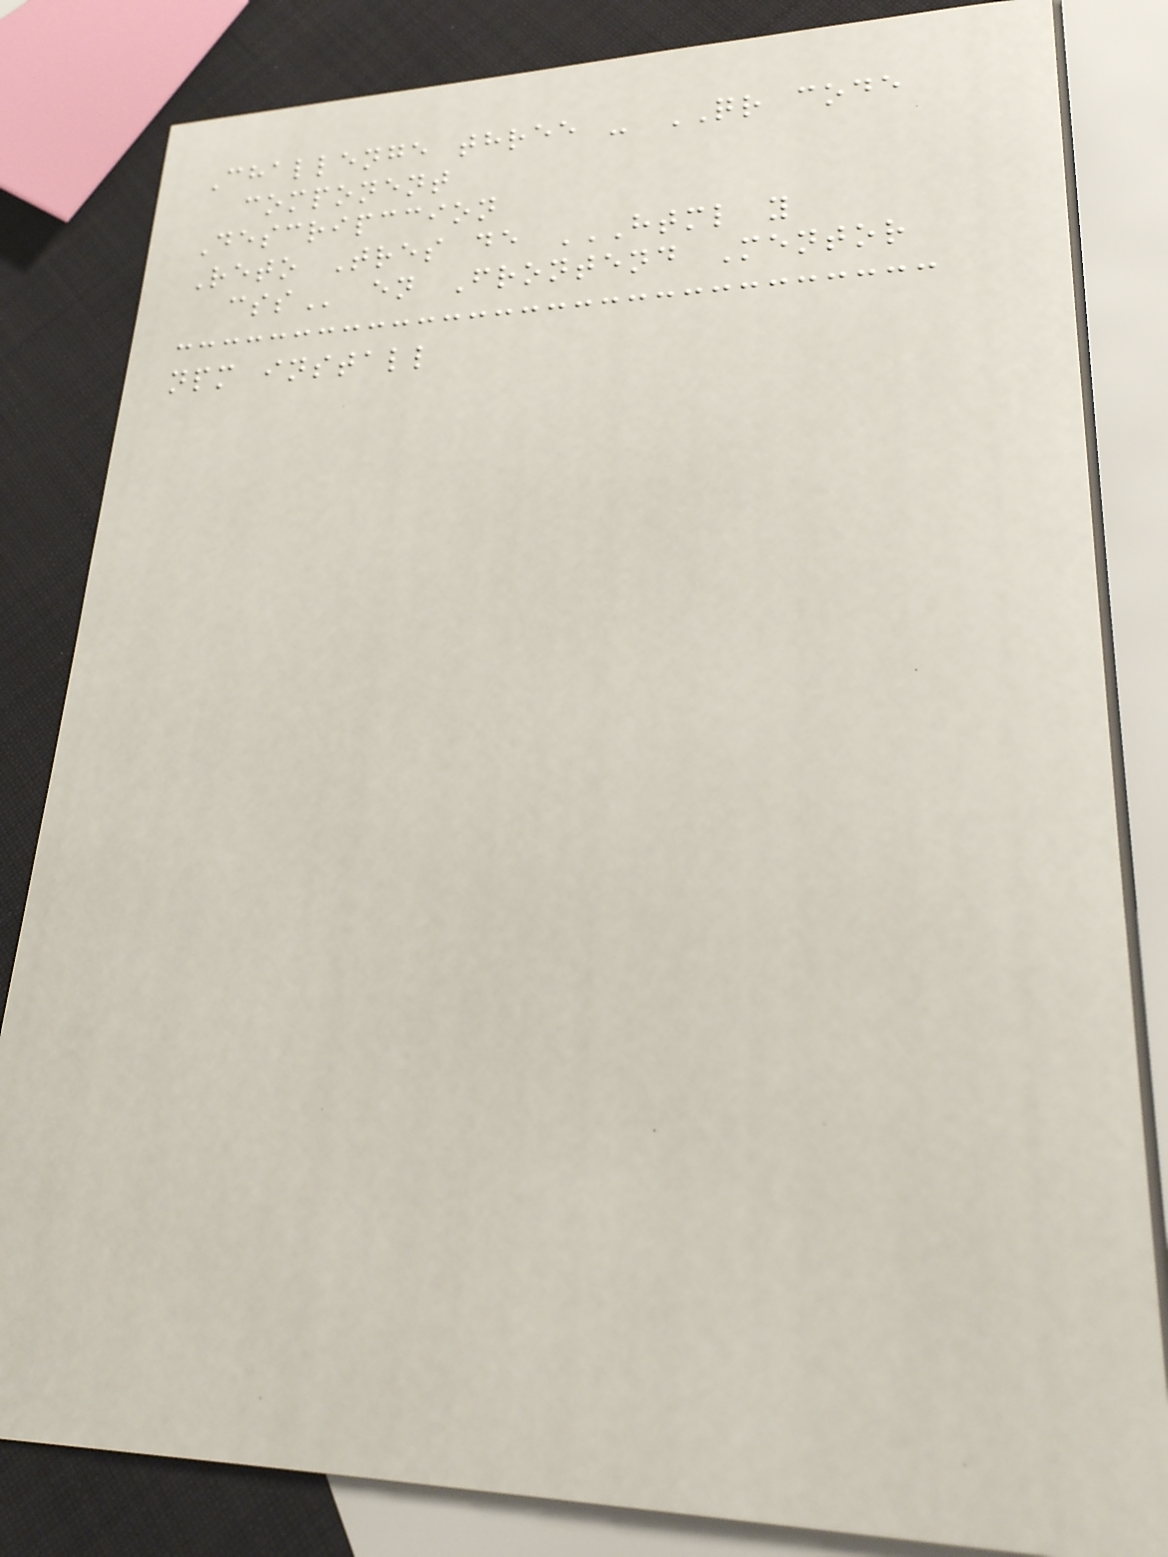Challenge three - QR code
component
Descripccion
Reto Tres de HTML Y
CSS en Frontend Mentor
npm install
